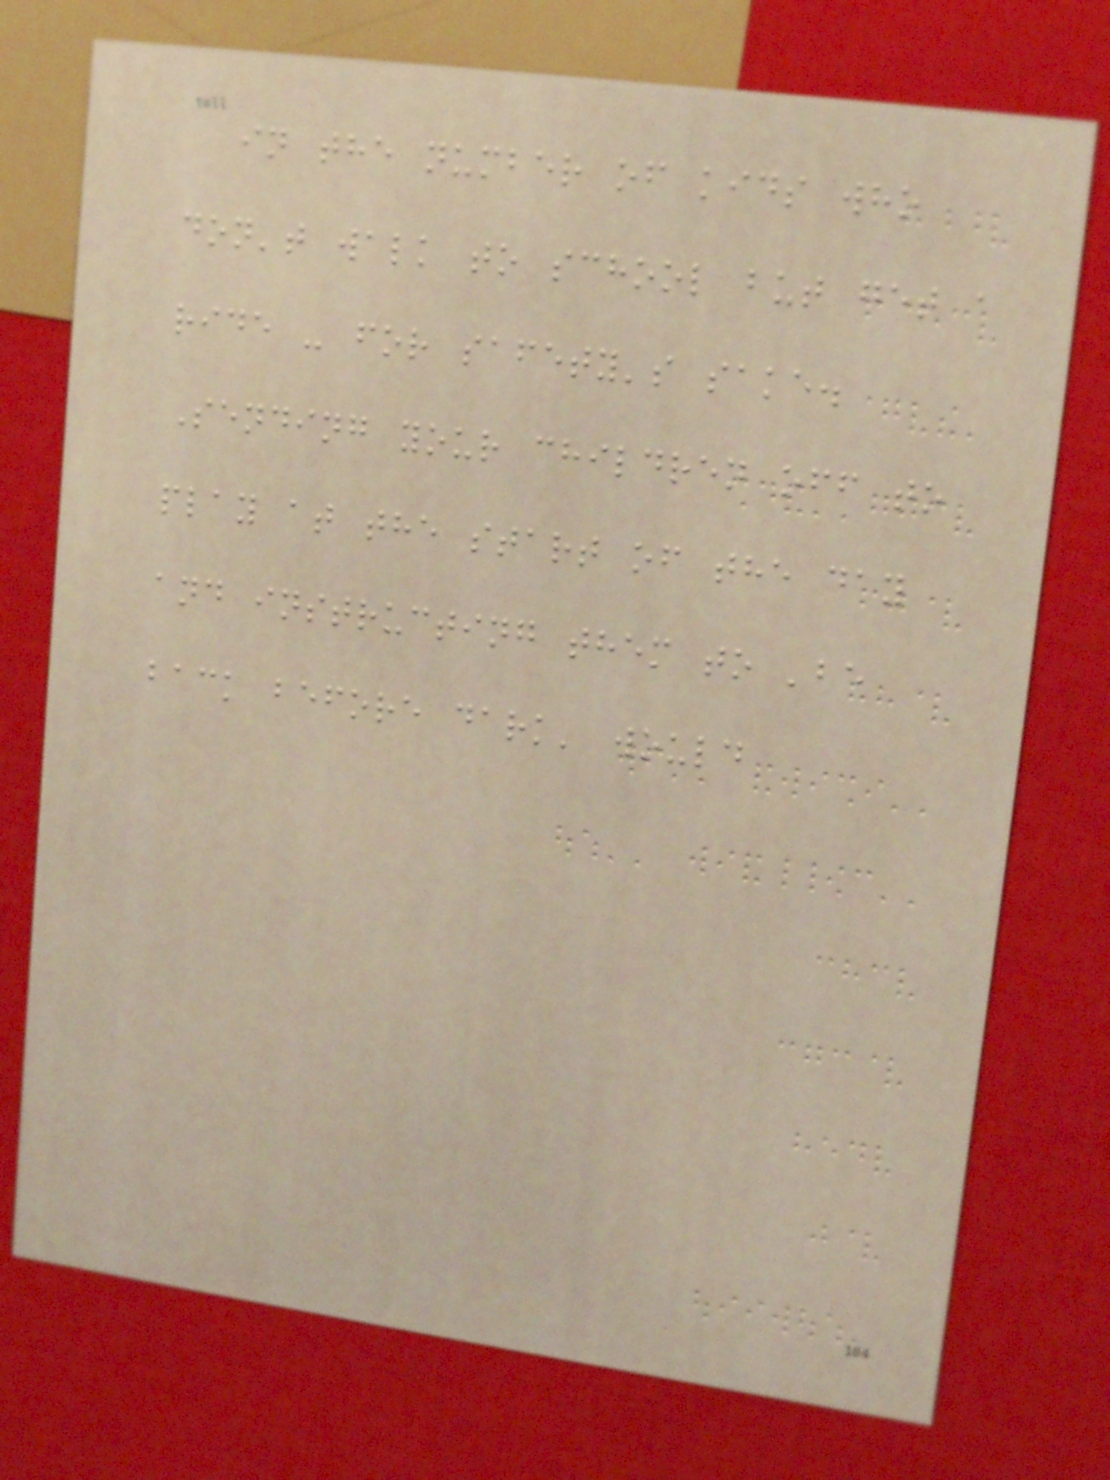in the number of kids who
don't walk to school but get a
ride - for safety's sake.
Sending your children off to
play at the start of the day
and instructing them to 'be
back before dark' would
